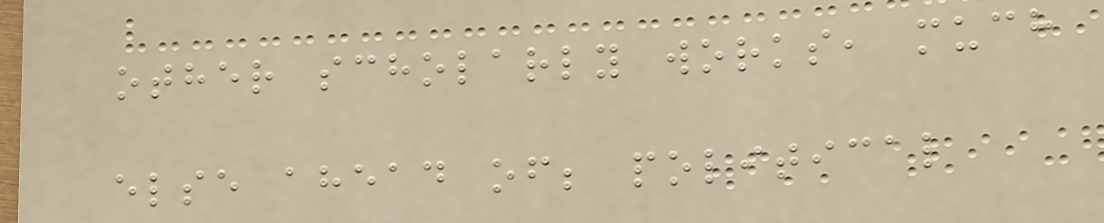other scholarly works, much
else ahead of; political
